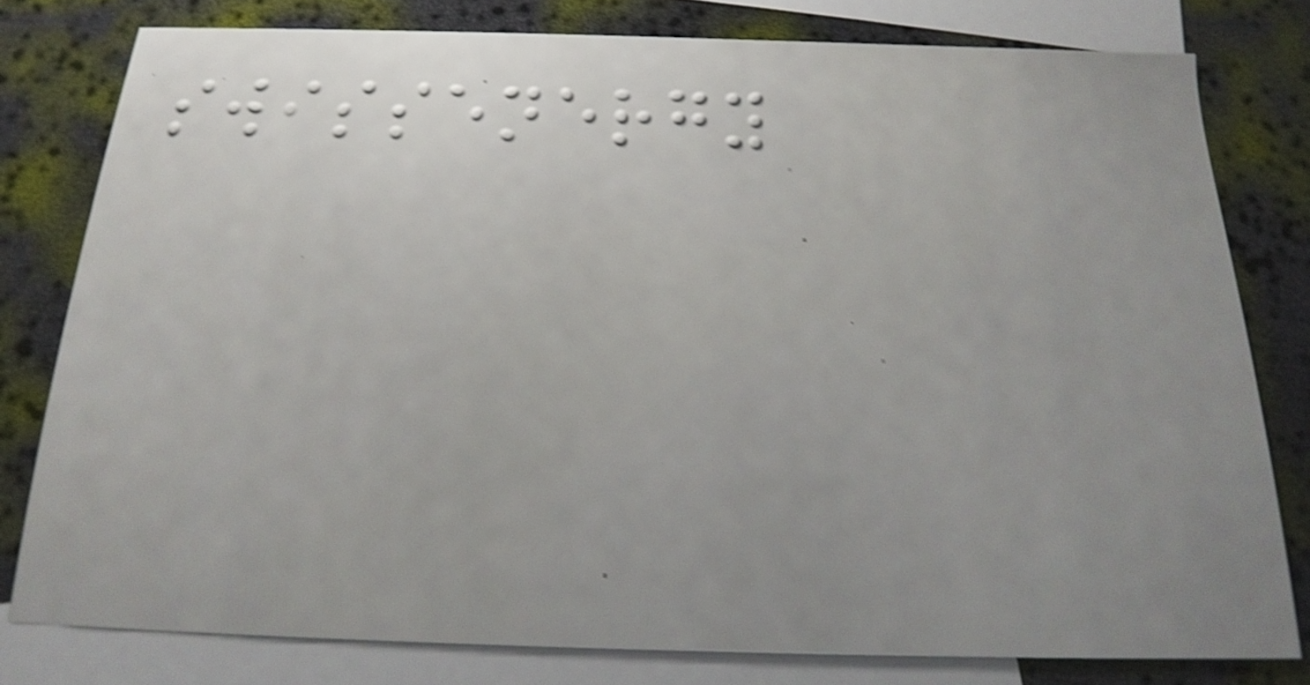swissenergy
